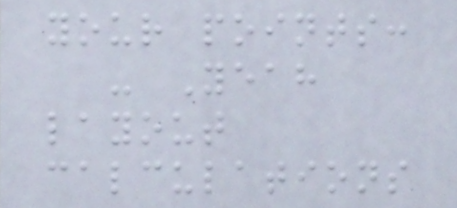your points:
- Yeah
layout
calculations
